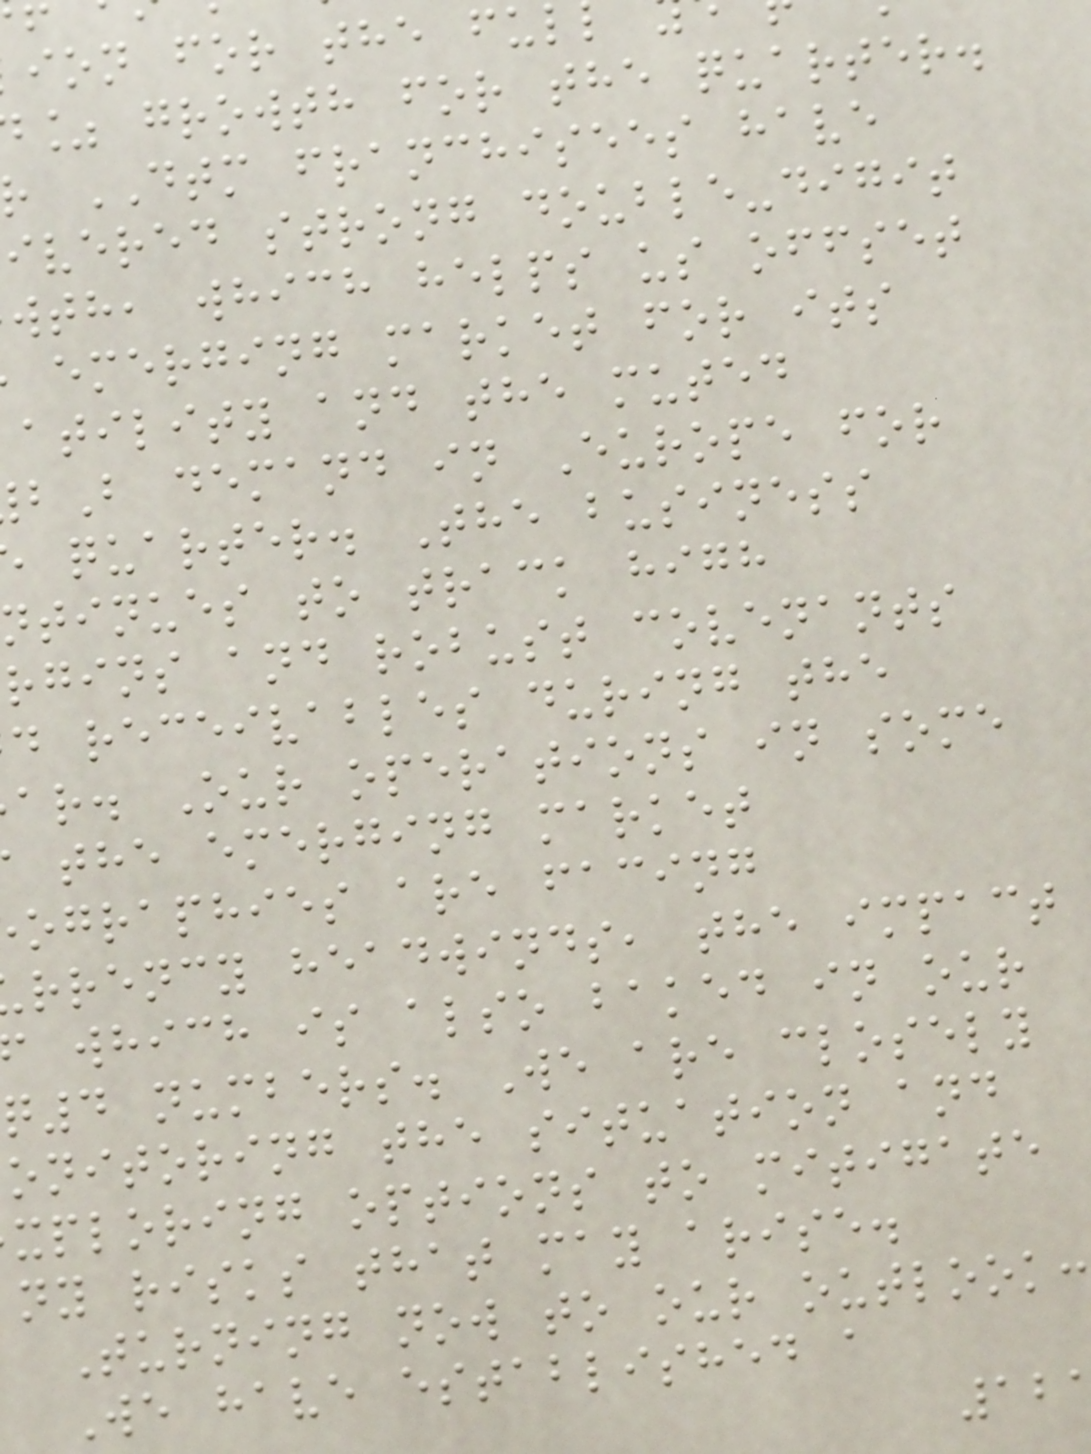ion for the ful
% growth for the quarter.
DTM franchisees have
ivered strong double-digit
wth, which helps us offset
emerging market for its
atility and the muted
B demand in Europe for
quarter. The business
tinues to track high
rgins and robust covenants
d receivables during the
ar. Our operations in some
the emerging market
ographies are facing
rrency headwinds, the impact
which is also baked in our
q4 numbers. We are closely
onitoring the situation and
xploring options to mitigate
ny risks that may arise.
Turning now to our outlook:
We have established a
